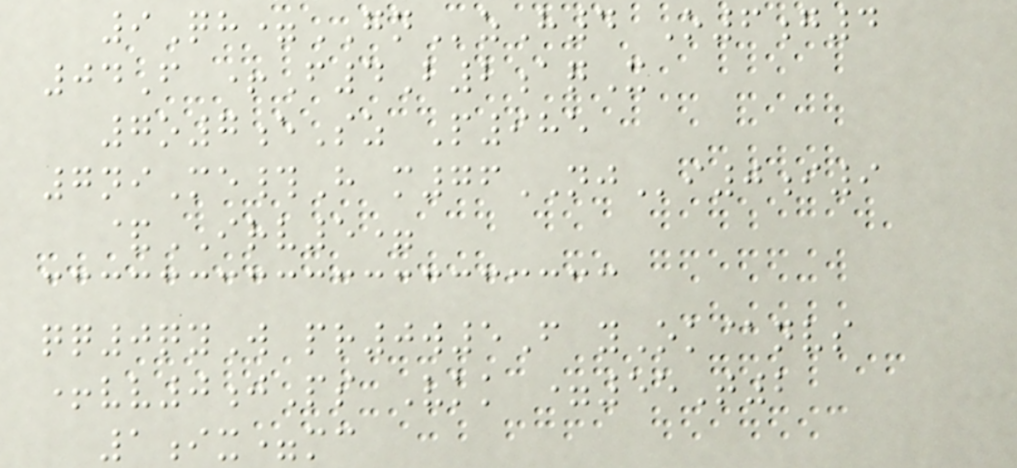9Qh=GNzH4 O6g4
04F +F4B2aqX
7o7eSz P985
7niMe#H m76NJi0i9
&IRV5=
qq0qyW pr0w5F yOk@nvs
+vv0jPs Vkk =55T2
1ix=mc
